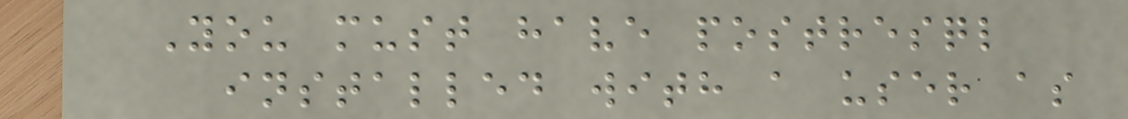You must have postresql
installed with a user as
